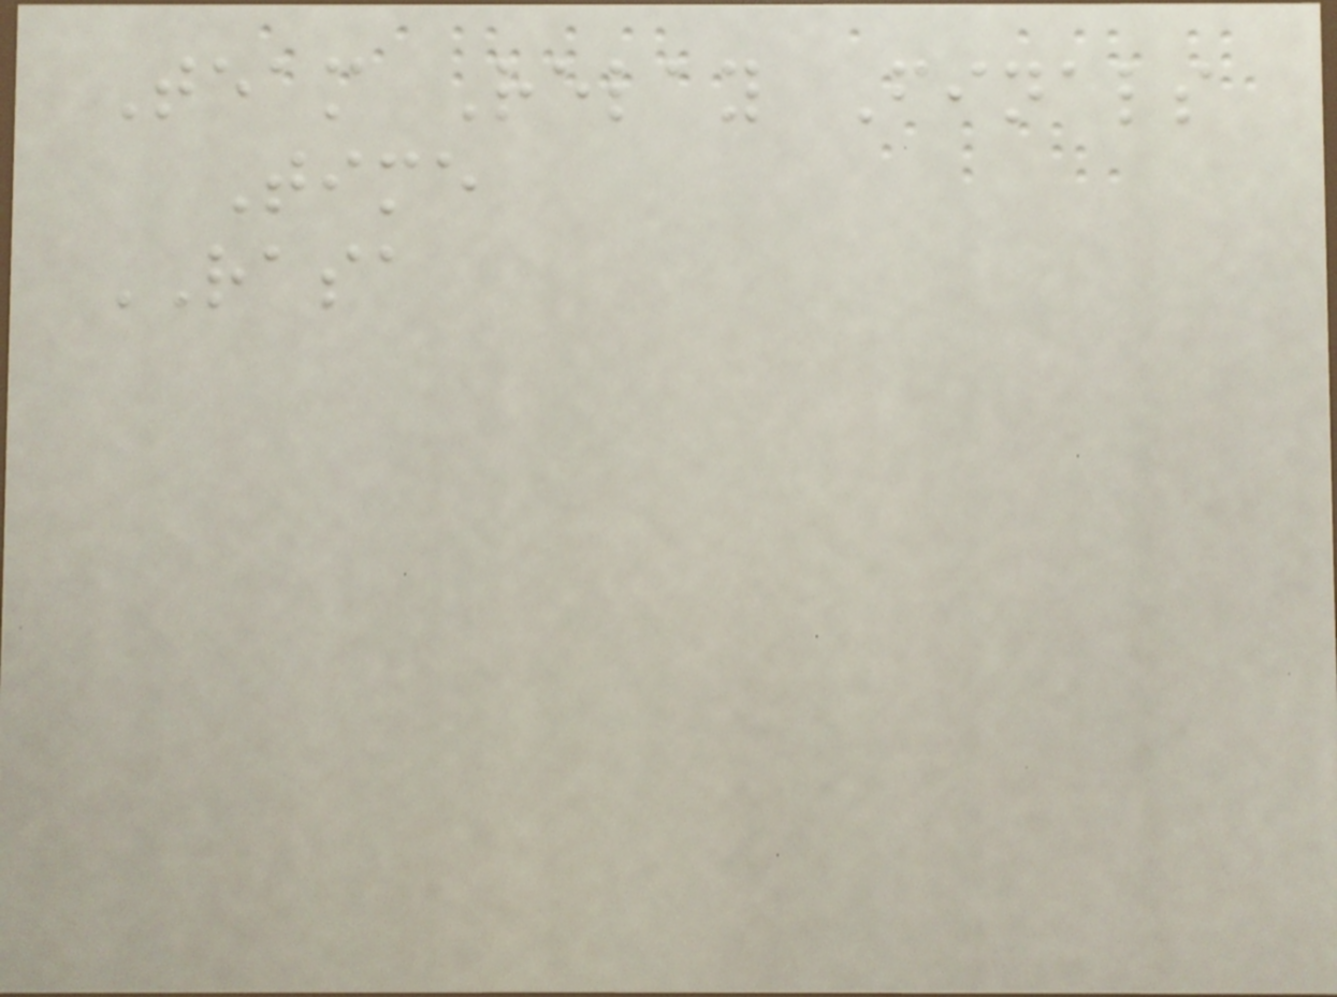Team Relay Finals
Time
RASA
